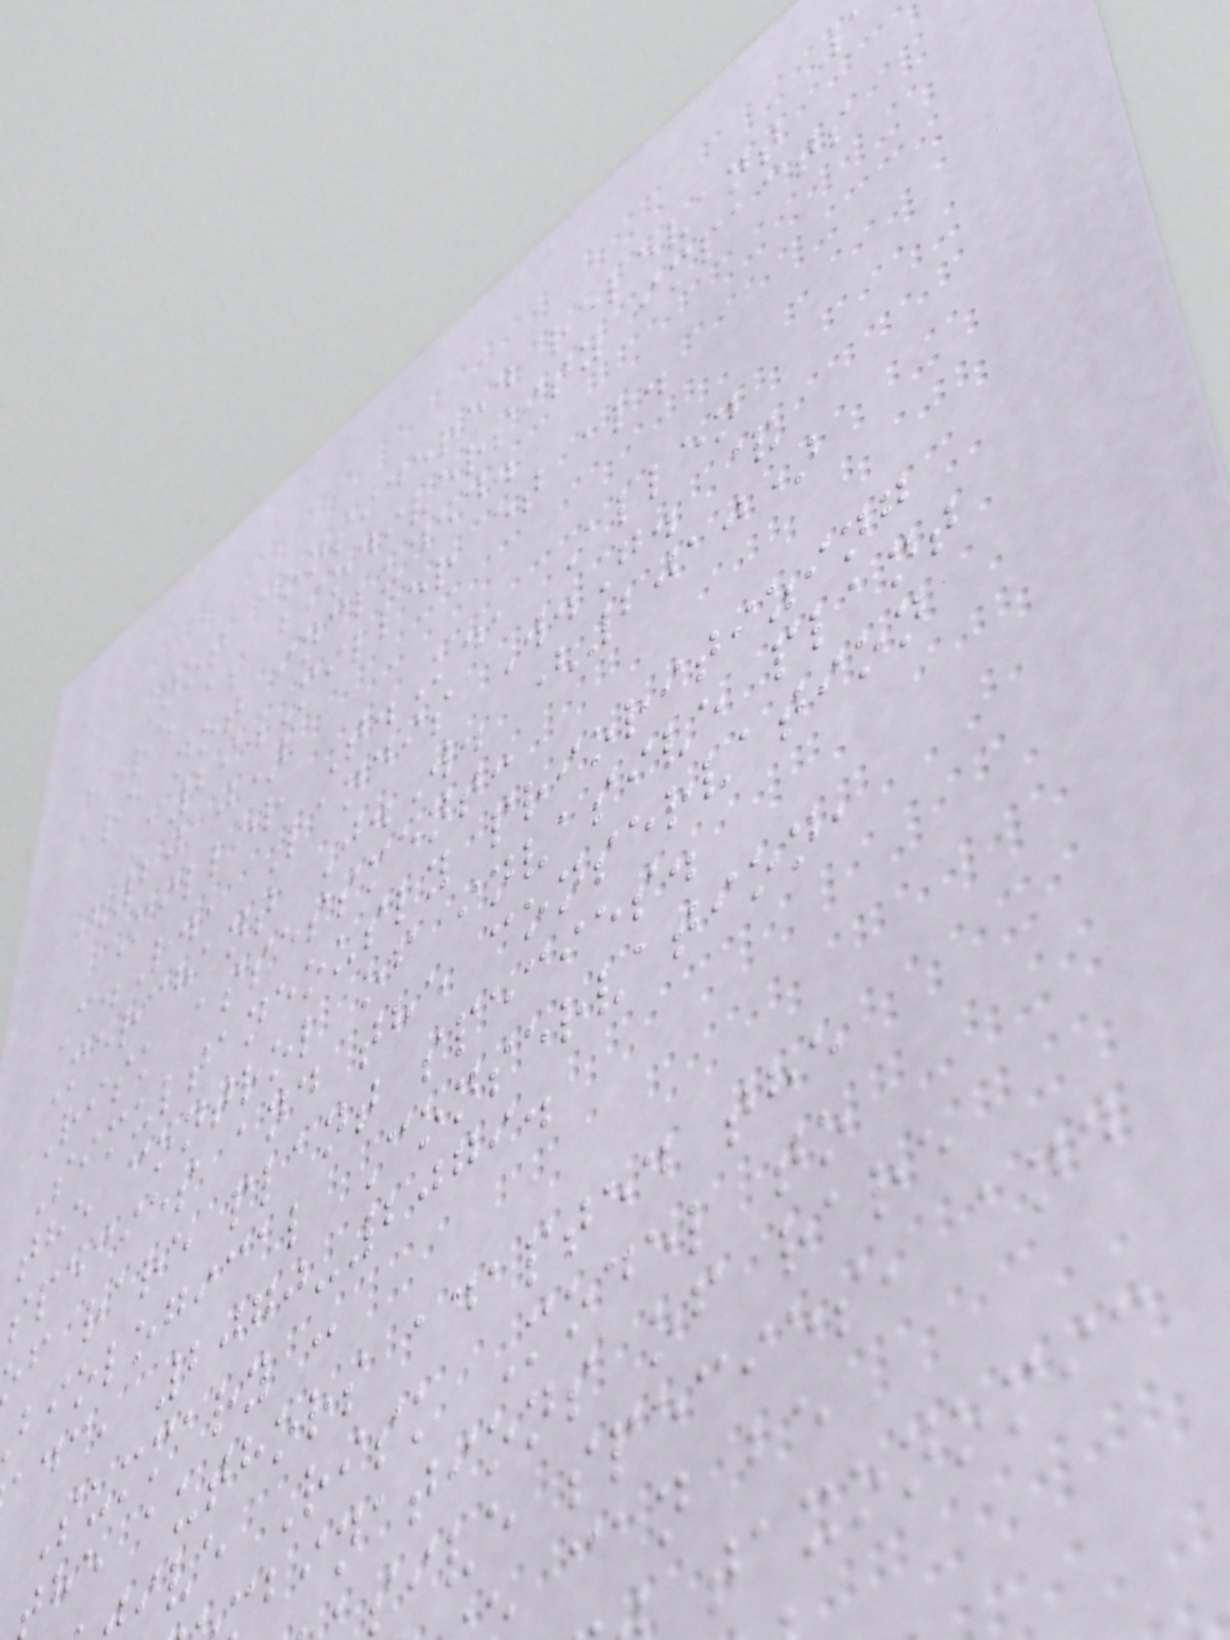Not considered relevant
here as biodiversity impacts
are not included.
A29.Miller et al.
(2010)
Miller T.K., Allen
C.R., Landis W.G. &
Merchant J.W. (2010)
Risk assessment:
Simultaneously prioritizing
the control of invasive plant
species and the conservation
f rare plant species.
biological Conservation,
adc, 2070-2079.
Summary :
he authors adapted the
ive Risk Model to
binations of rare
sive species, and
can be
taxonomic
